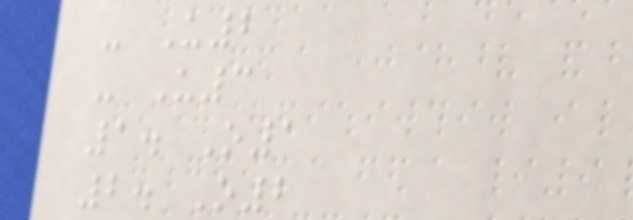- U2
- U3
1. O1
2. O2
